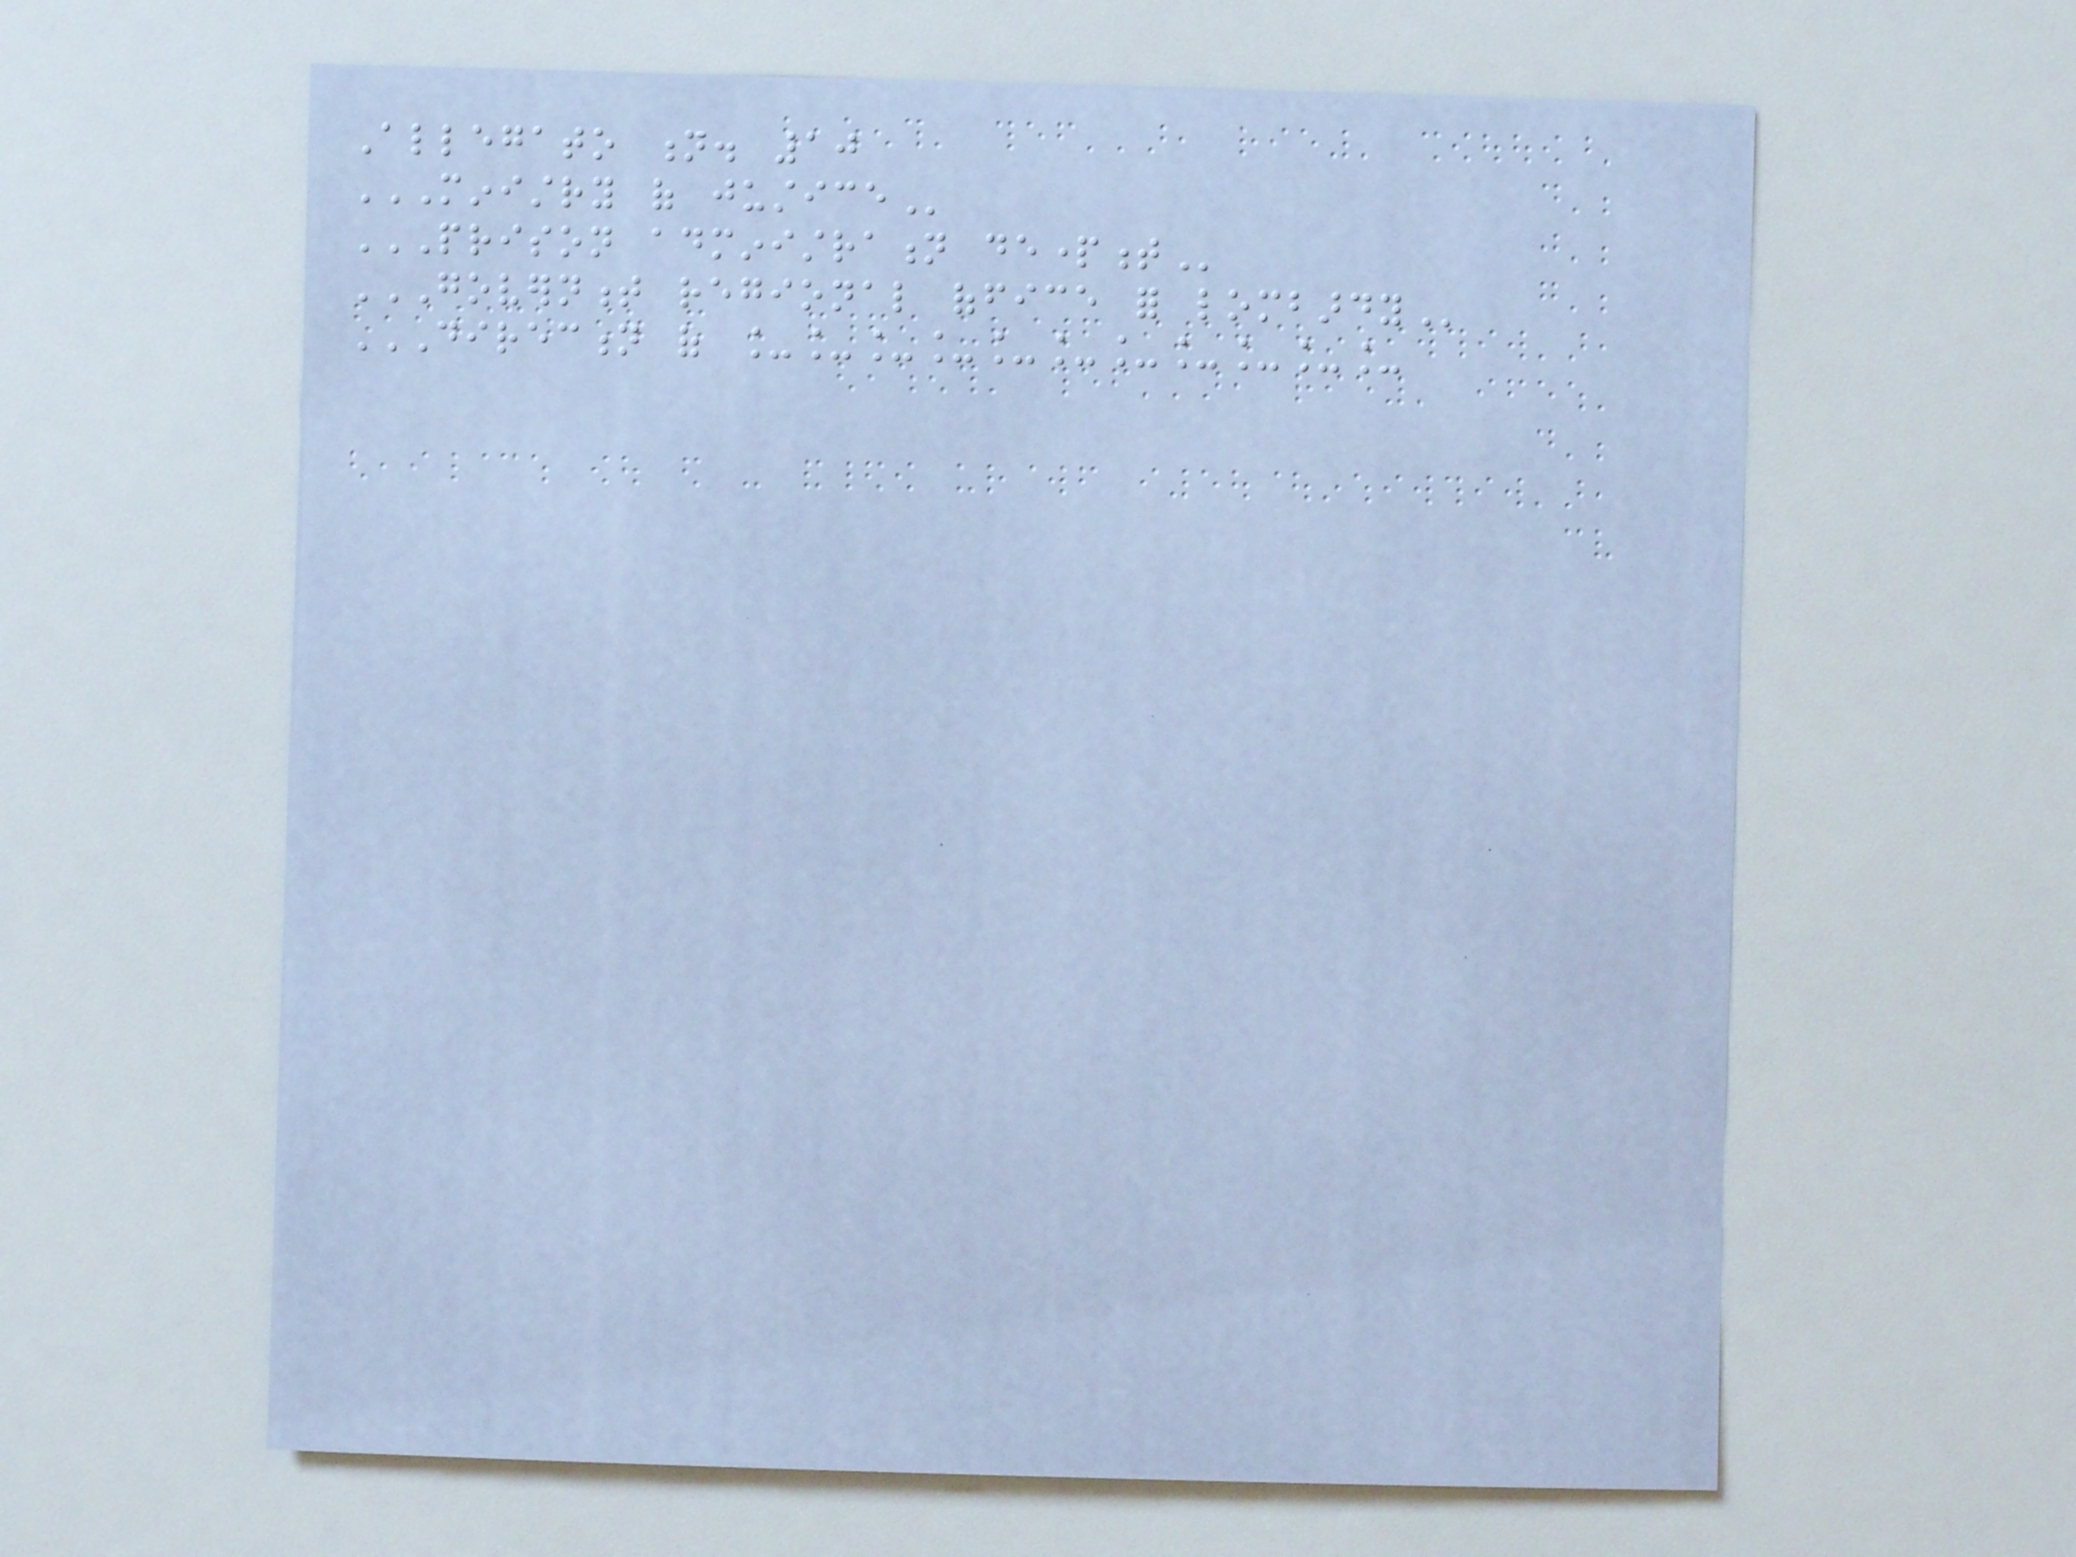Allegato n. 10
MINISTRY OF JUSTICE
PRISON ADMINISTRATION DEPARTMENT
GOVERNMENT REGIONAL OFFICE FOR LOMBARDY
DIRECTION OF ___________
